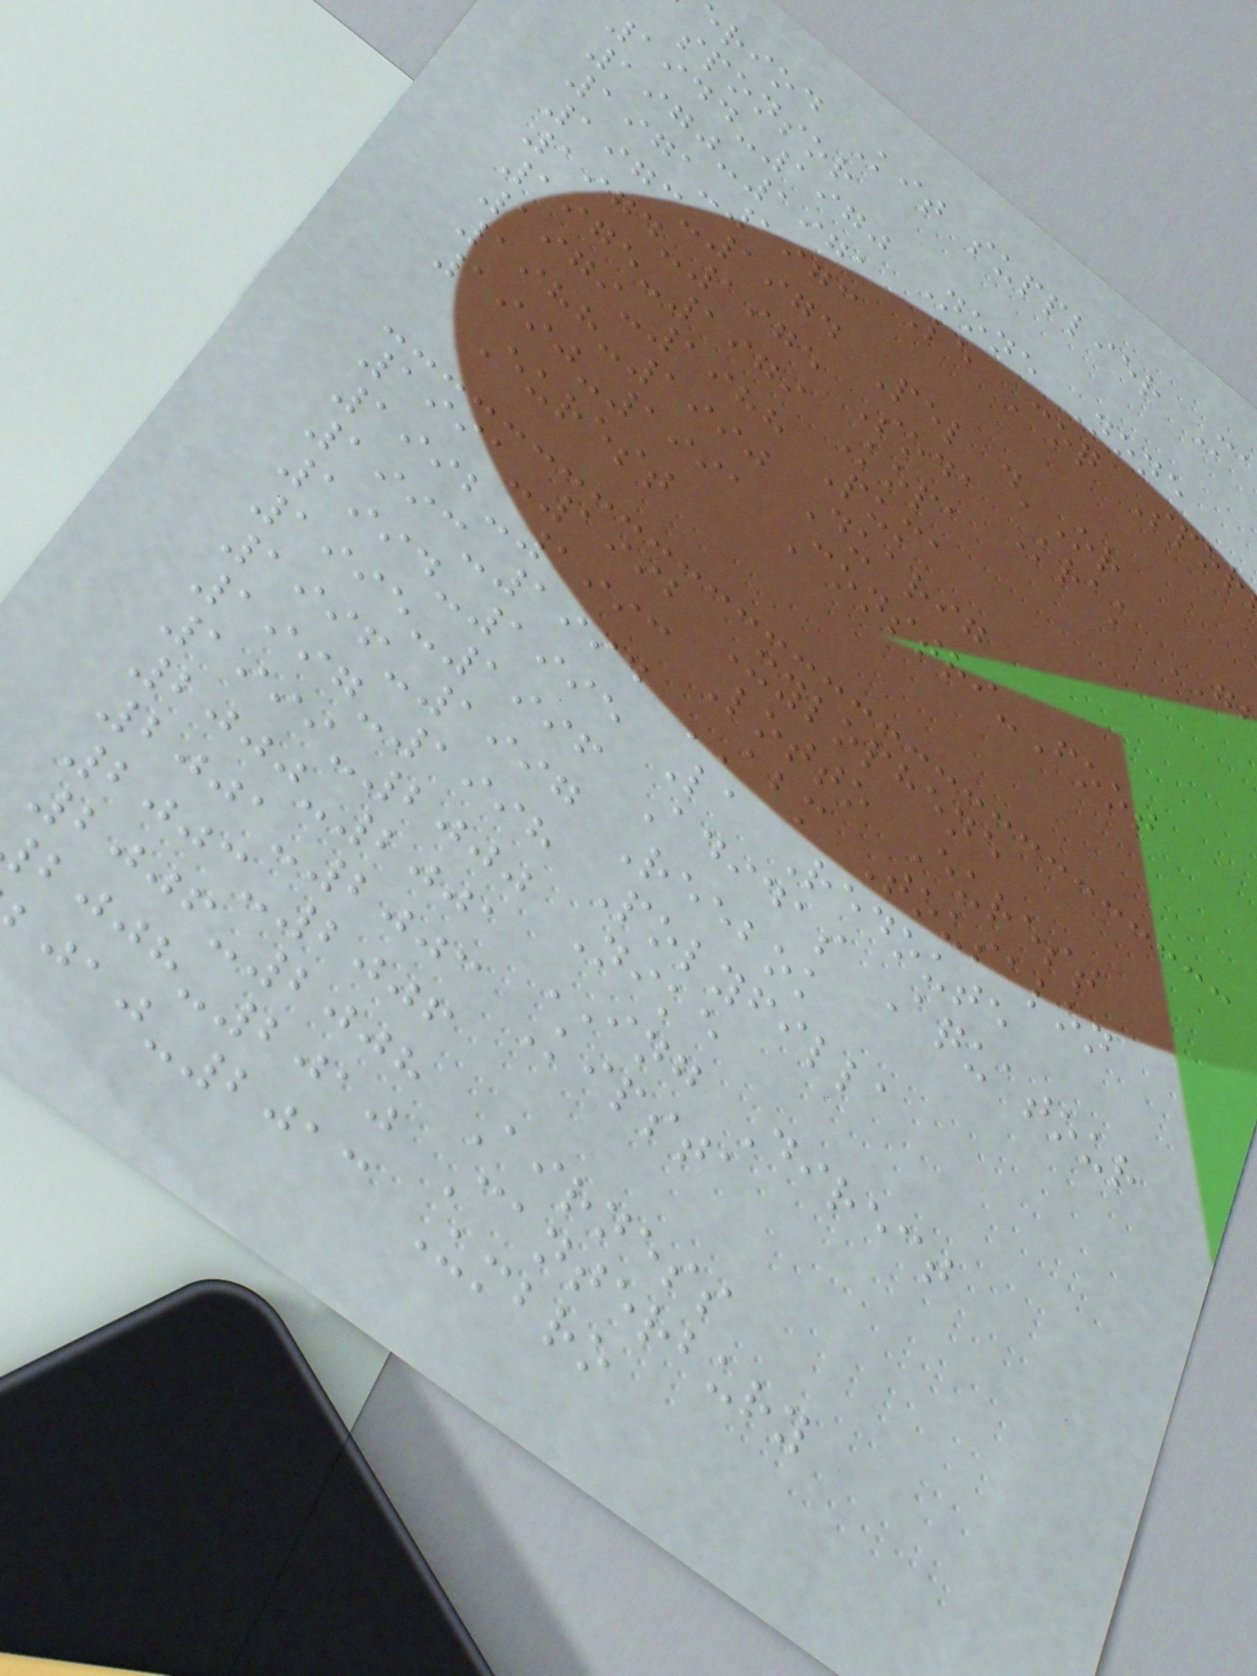eriod Kit supplier M
sponsor
1944-1970 None None
1970-1971 Le Coq Spor
1971-1973
1973-1974 Pel d'Or
1974-1975 Soda Krak
1975-1979 Kopa
1979-1988 Puma
1988-1990 Duarig
1990-1991 Constri-Foot
Eurest
1991-1992 Xylophene
1992-1993 Lotto Eurest
1993-1994 ABM Tousalon
1994-1995 La Redoute
1995-1996 Adidas Aquatour
1996-1997 Reebok
1997-1998 Polyfilla
1999-2000 Nike
2000-2001 ING Direct
2001-2003 Kipsta
2003-2006
2006-2008 Airness
-2010 Canterbury
-2013 Umbro
